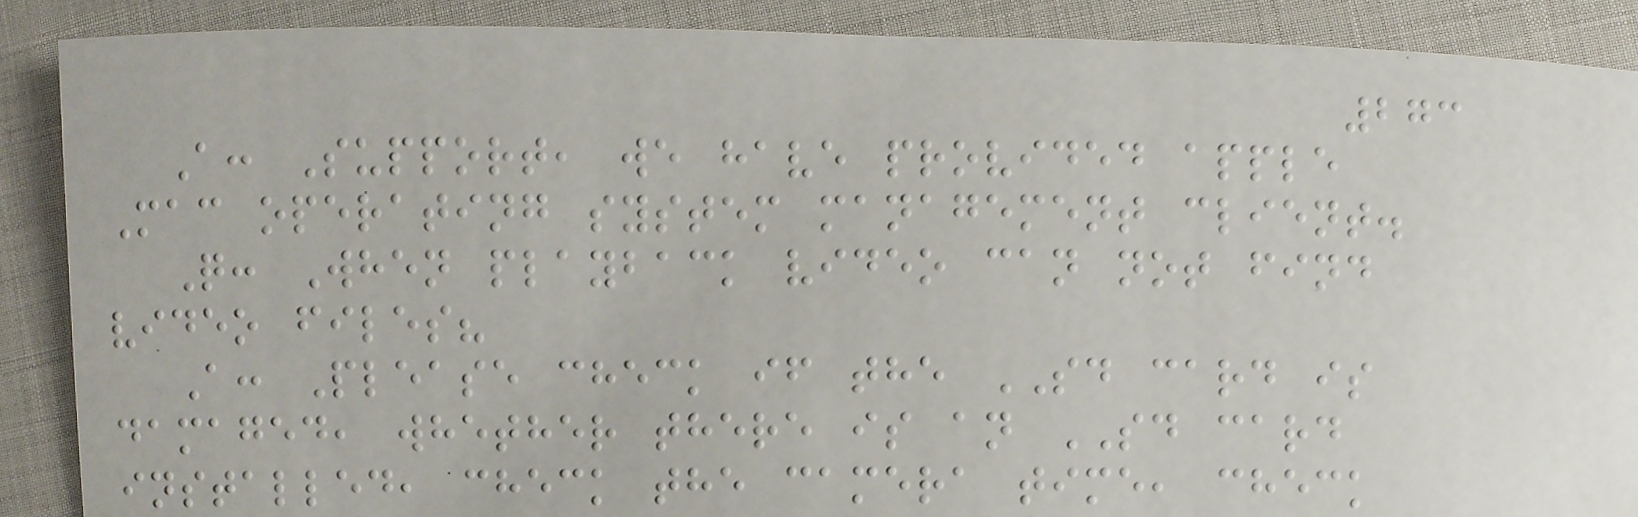273
A: Support, we have provided apple
Mac operating system management client.
Q: When playback video can not find
video files?
A: Please check if the SD card is
damaged, whether there is an SD card
installed, check the camera time, check
